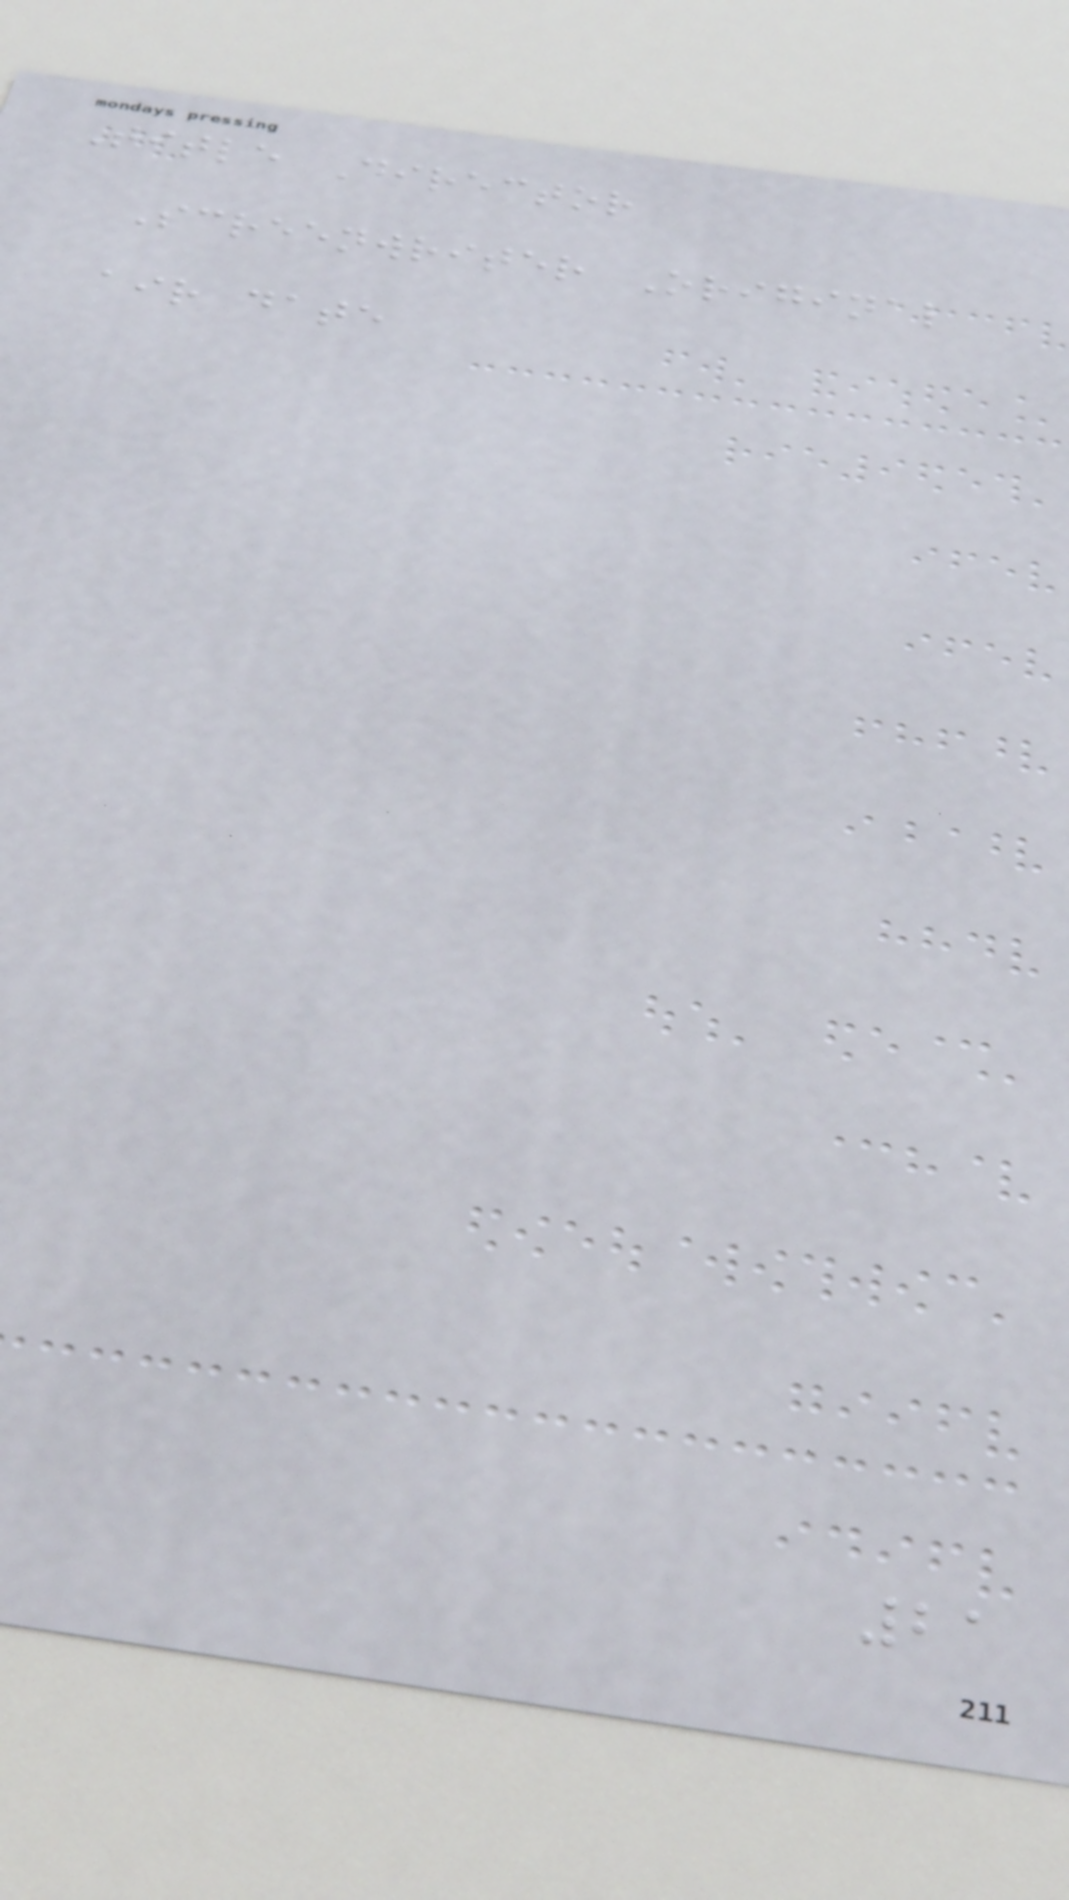Title Director
Screenwriter Original
air date
21
